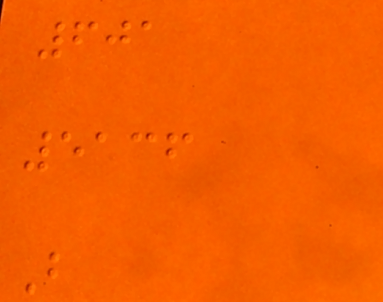601
5136
B
